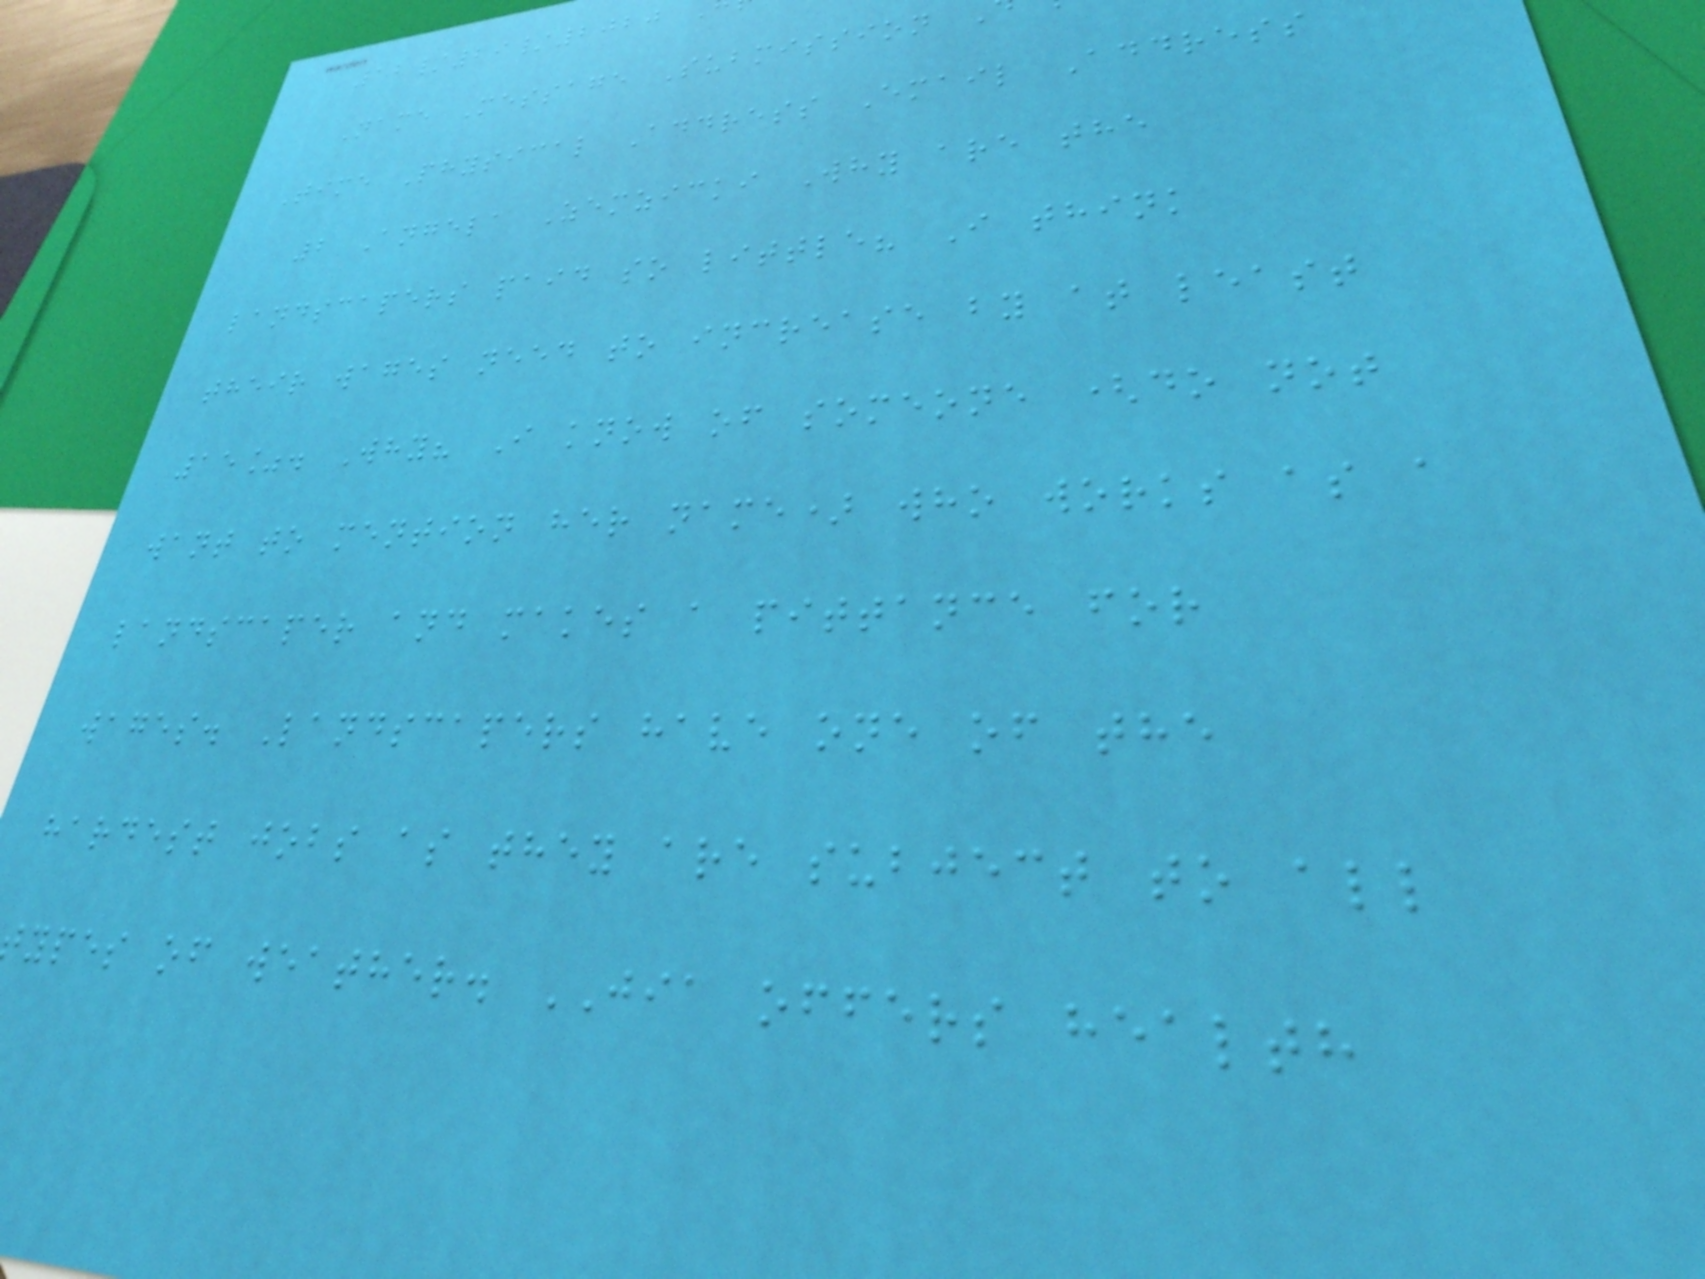12/29/2020
Name Message Submission
Time Physical Address Email Address
2 Angela Zemzicki Why are the
landscapers paid so little? I think
their wages need to increase by at least
15%. Why? I know of someone (do not
want to mention her name) who works as a
landscaper and makes a pittance for
wages. Landscapers have one of the
hardest jobs as they are subject to all
ypes of weather. JIA offers health
